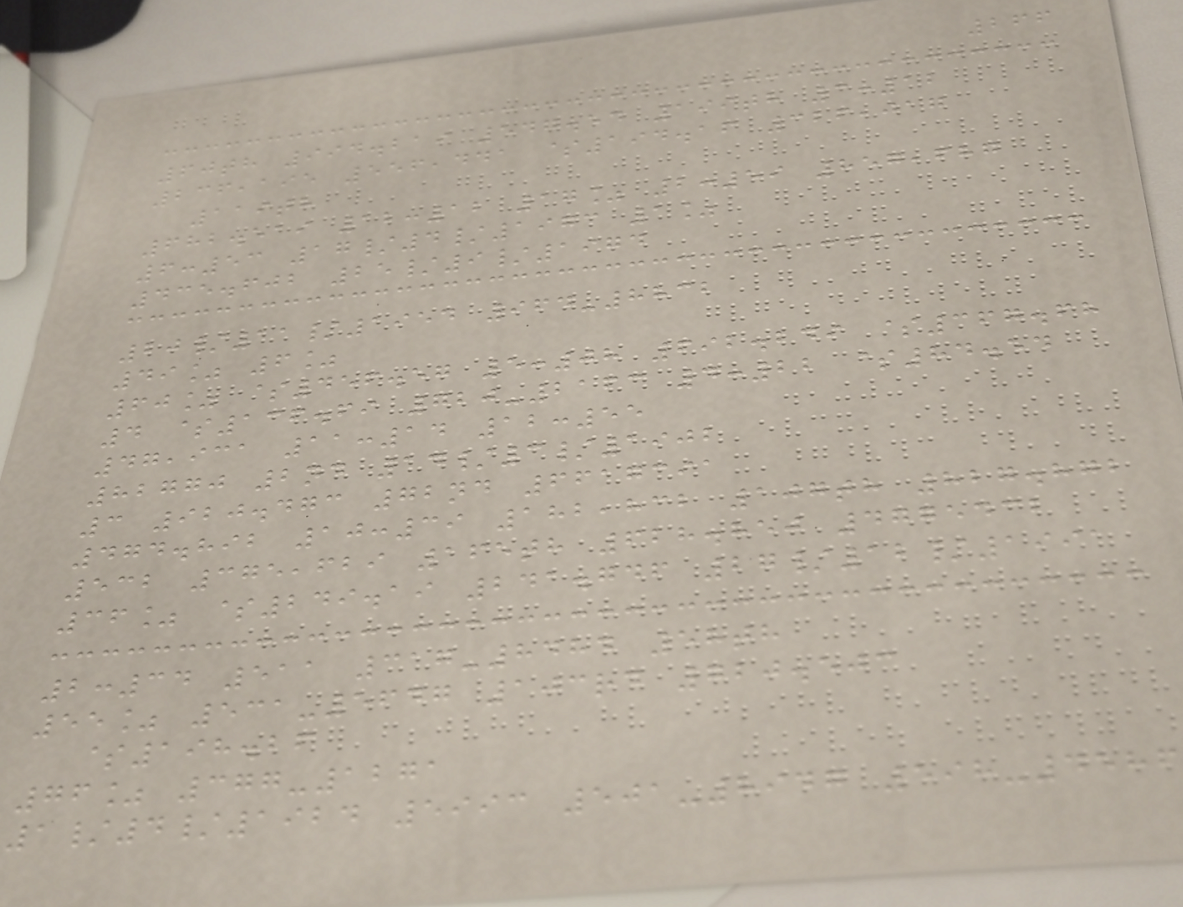266
60th 994.219 547.54 199th 3:12
236,195 556,441 $194.16 326,017
119th
682.519 12:12 17% 2:59 857,687
6:53 17/4/1973 1%
435.602 25/9/1974
20/11/1954 964-8832
49% 6%
60% $456.57 5:08 692.249 $367.68
4 $136.69 720-2163 4:22 $84.54
47,931 11:14 12:55
82770 2nd 14/3/1902
3 920.473 72nd 6617391
474.892 10:39 182,832 107th 827.872
532 375,629 165th 628.850 4775432
36% $249.19 241.746 27/12/1991
2:34 511 317-8484 58th
55% 531-5647 103rd 720.503
$198.26
76% 377-1271
1/4/1924 5993 501-8947 598-4586
